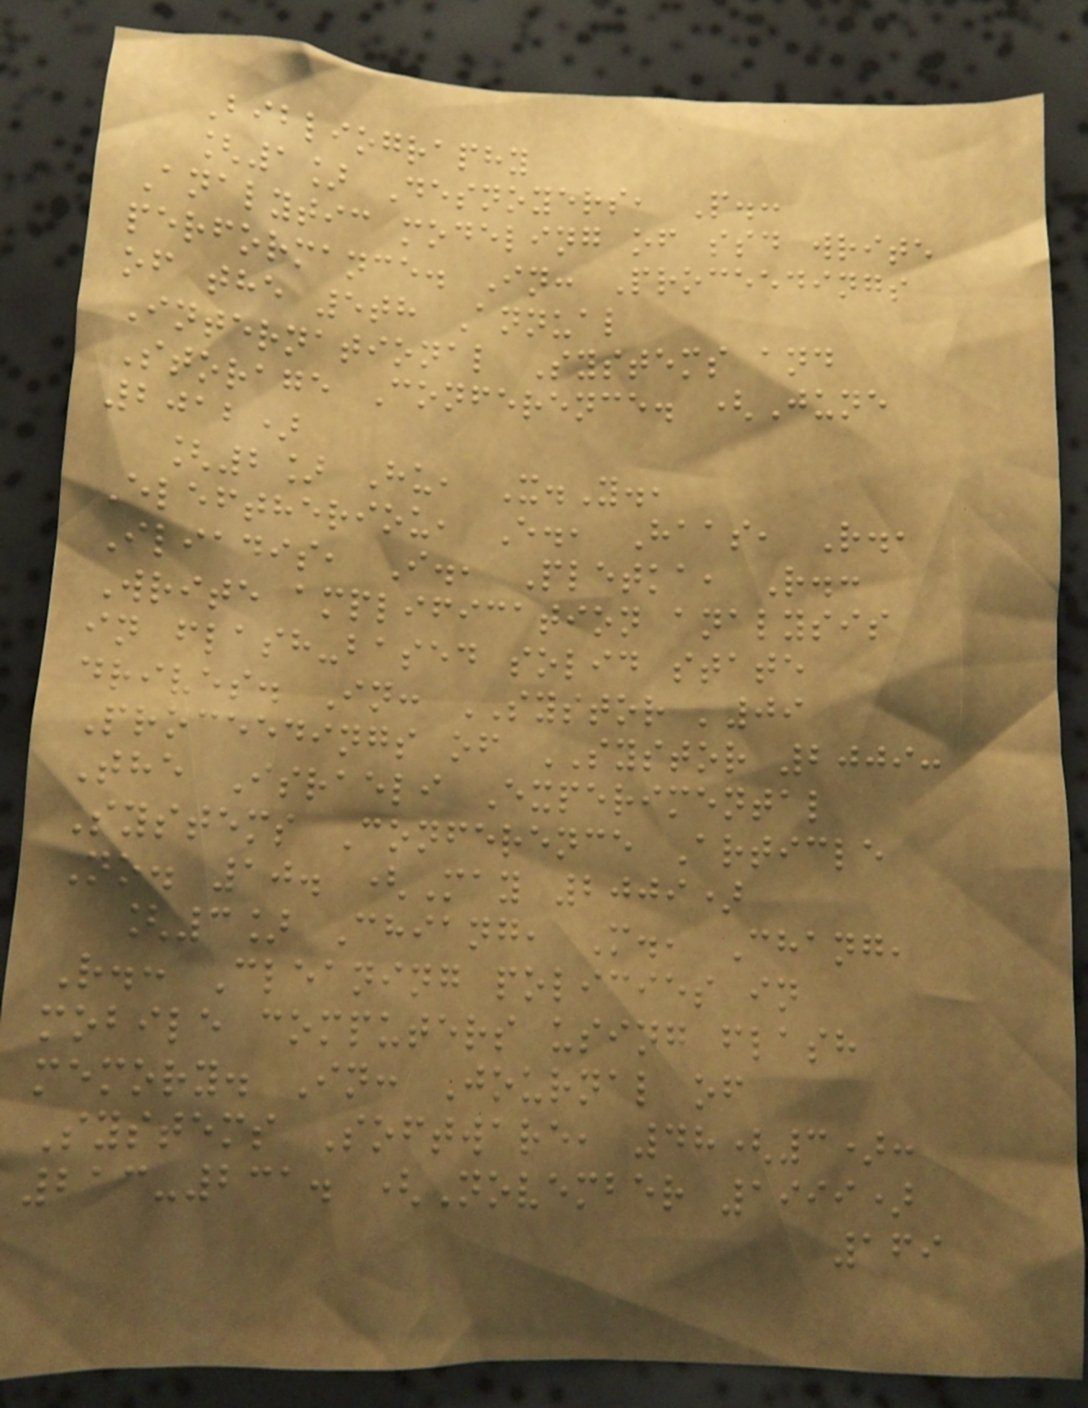Bibliography
[1] Desnoyers, P.:
Analytic modeling of ssd write
performance. In: Proceedings
of the 5th Annual
International Systems and
Storage Conference. (June
2012)
[2] Hu, X.Y.,
Eleftheriou, E., Haas, R.,
Iliadis, I., Pletka, R.:
Write amplification analysis
in flash-based solid state
drives. In: SYSTOR '09
Proceedings of SYSTOR 2009:
The Israeli Experimental
Systems Conference Article
No. 10. (May 2009)
[3] Chiang, M., Chang,
R.: Cleaning policies in
mobile computers using flash
memory. In: Journal of
Systems Software, 48(3):
213-231. (November 1999)
169
